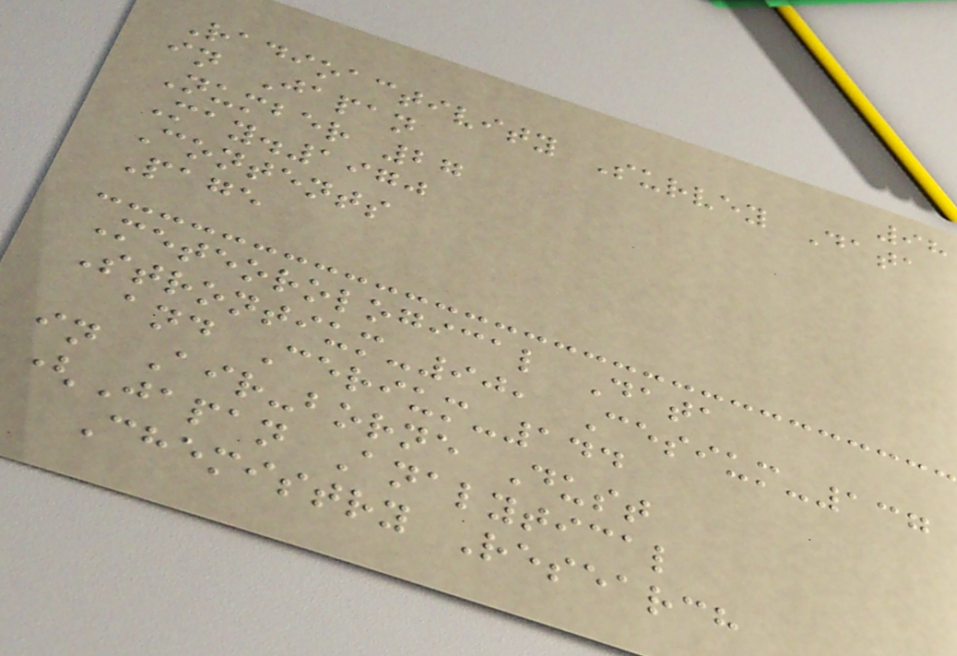98
Radioactivity Survey Data
in Japan
Number 27
May.1970
Contents
Page
Meteorological Data
Strontium-90, Cesium-137
and Cerium-144
in Air-borne Dust
(Japan Analytical
Chemistry Research
